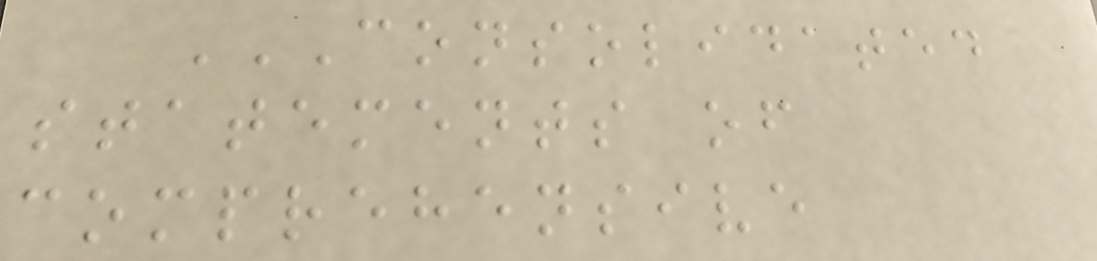CONSOLIDATED
STATEMENTS OF
COMPREHENSIVE
